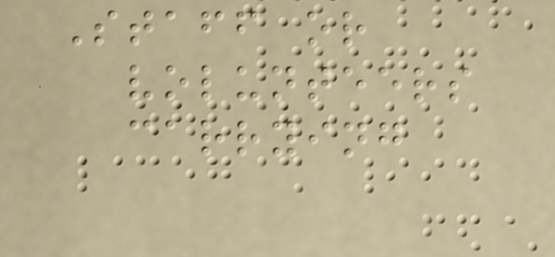Staff or
volunteers
carrying
